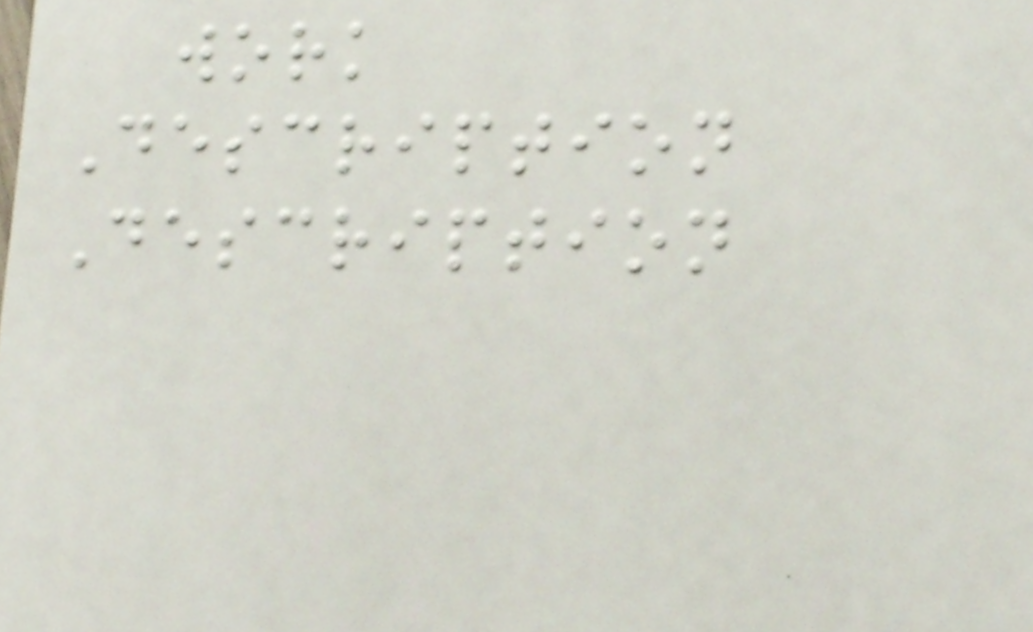work
Description
Description
